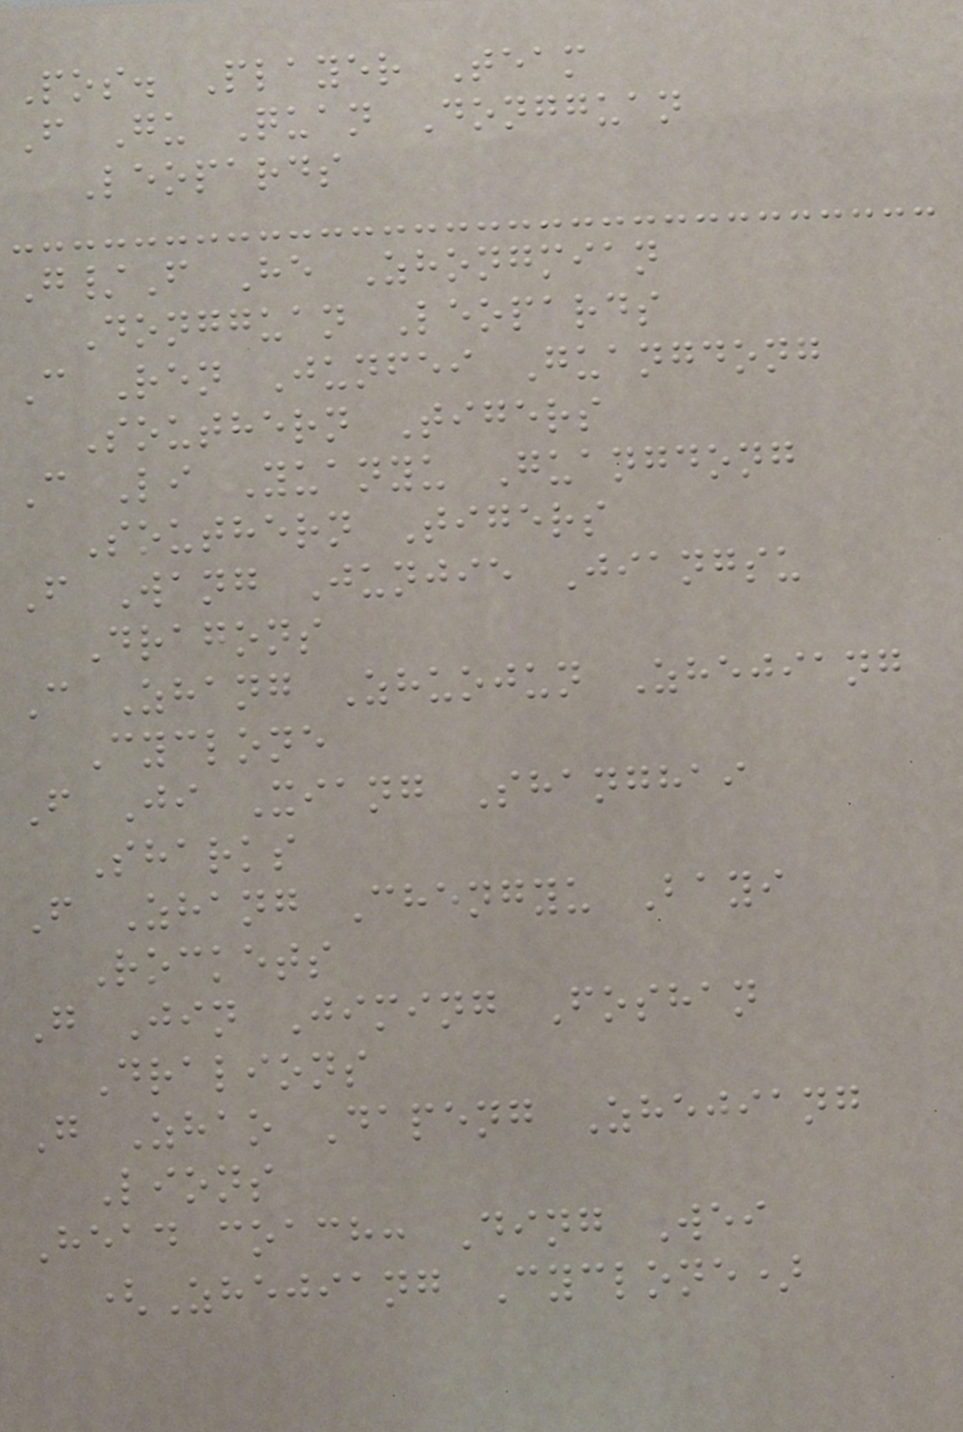Pos. Player Team
F Gu Quan Dongguan
Leopards
G/F He Zhongmian
Dongguan Leopards
C Ren Junfei Guangdong
Southern Tigers
C Li Yuanyu Guangdong
Southern Tigers
F Wang Junjie Jiangsu
Dragons
C Zhang Zhuojun Zhejiang
Cyclone
F Ji Xiang Shanghai
Sharks
F Zhang Chengyu Bayi
Rockets
G Jin Jiming Foshan
Dralions
G Zhao Dapeng Zhejiang
Lions
Head coach: Ding Wei
(Zhejiang Cyclone)
